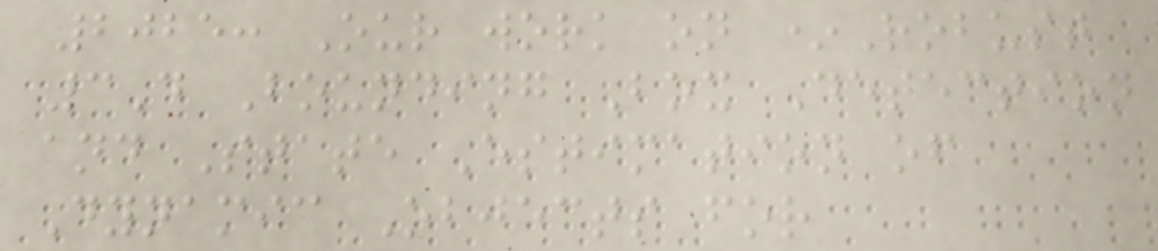2025: Our work on *Robust
3D Bounding Box Detection
and State Estimation of
Dynamic Objects for
